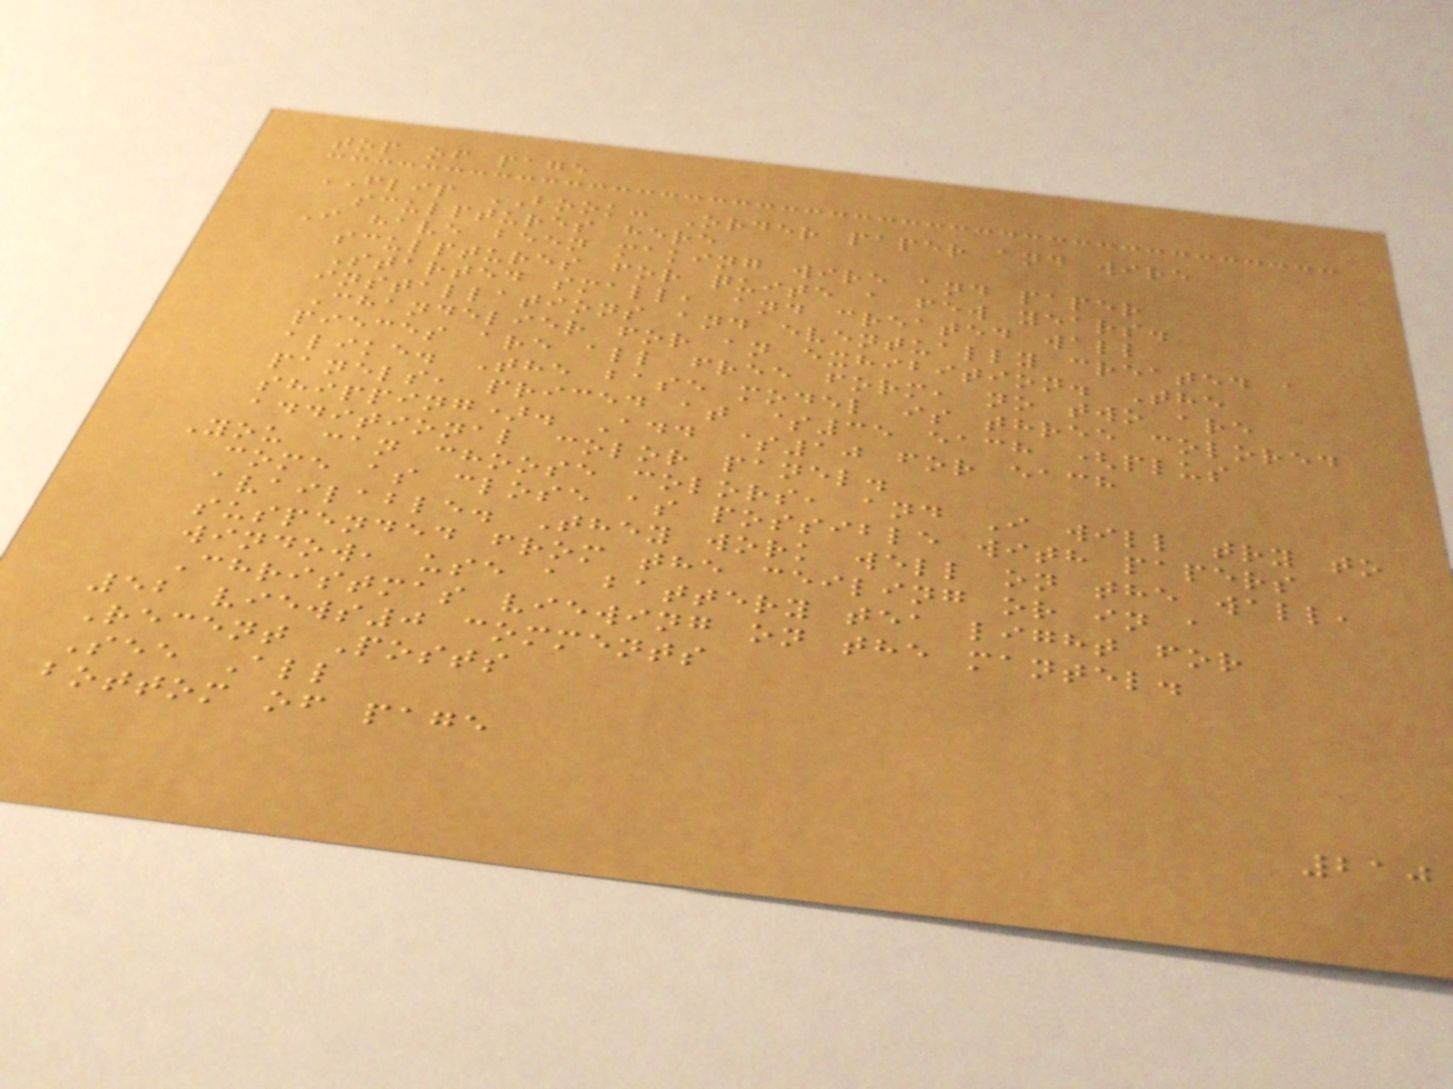top of page
FLIP BOOK: Order paper and wire
sculptures here
I have been making wire and paper
sculptures for quite a few years.
Started small, and created wall
installations and eventually created a
Chandelier for an exhibition. The
pieces are all free form, no two are
alike. The base model is three colored
panels, priced at $35 each (plus
shipping). Add $10 for each
additional color panel.
You can choose colors, and I will try to
come as close as possible with papers
available. They work well on the wall,
suspended from the ceiling or in a
window, use a battery tea light for
Christmas viewing on the mantel.
52 views0 comments
Recent Posts
See All
bottom of page
210
